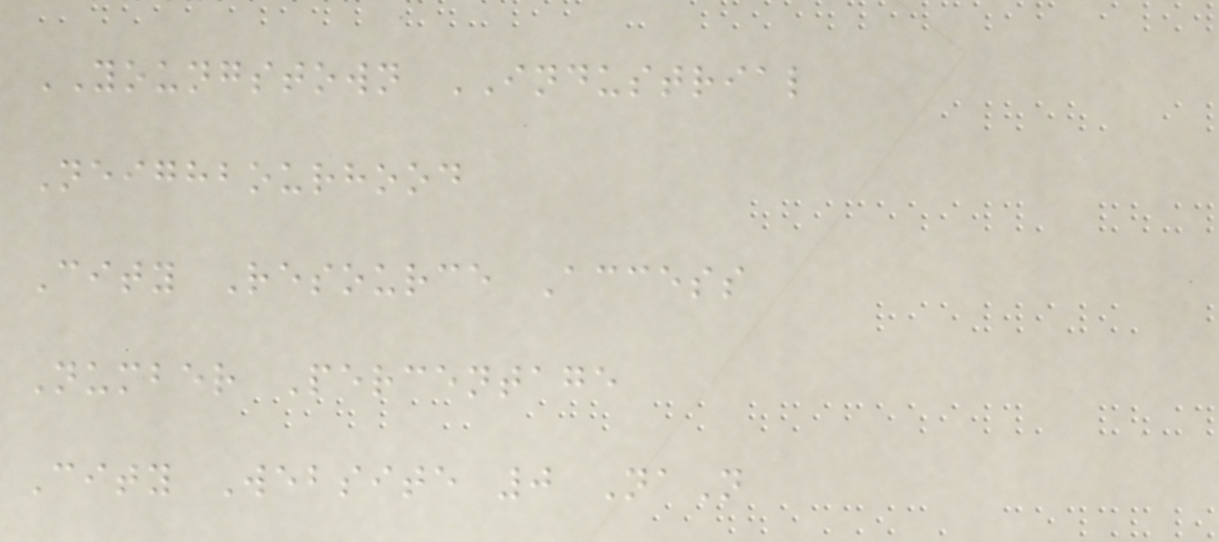YOUNGSTOWN INDUSTRIAL
Neighbourhood
City Resource Access
Number Percentage
City Website 0 NaN
